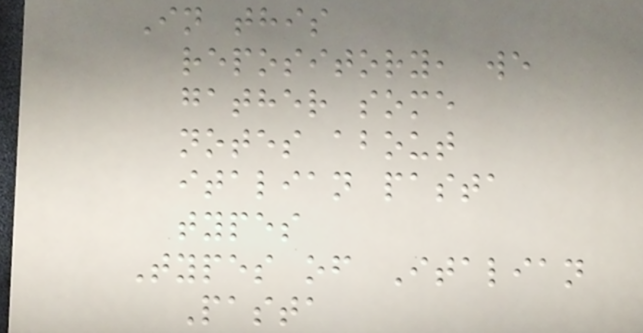In this
repository, we
gather some
notes about
italian pasta
types
Types of Italian
Pasta
